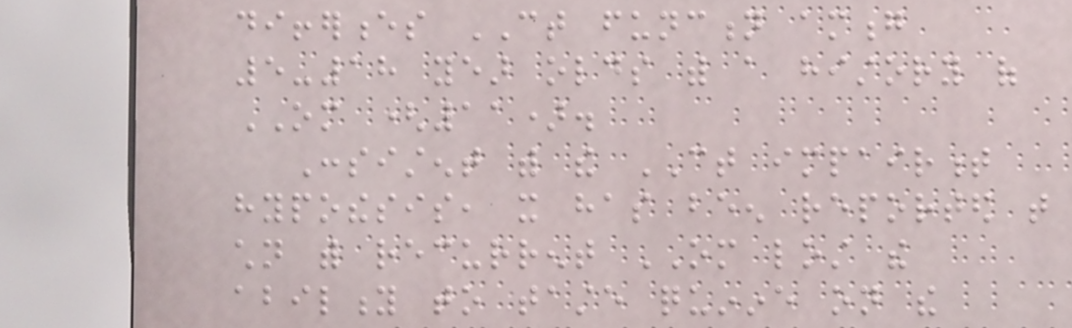differences CT function among
5-18 year olds with a history of
OM (11).
Consistent with the CT impairment
hypothesis, it has been reported that
children with recurrent OM lost the
ability to taste quinine on the
